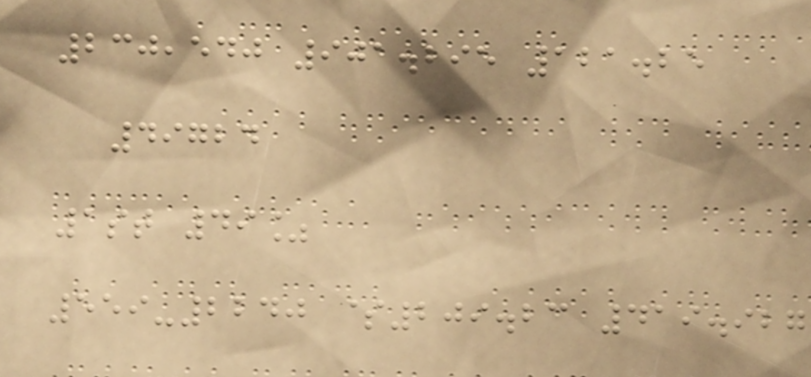230,540 901.295 121.25
49724
1st 49%
559-2240 $209.23 419.927
